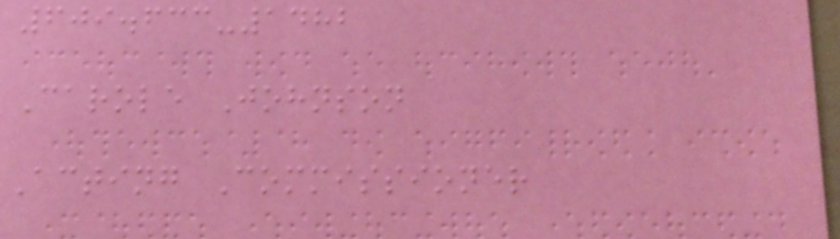609.633-1482
Carole Johnson
Acting Commissioner
